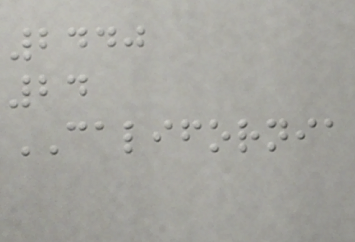2440
24
CALIFORNIA
